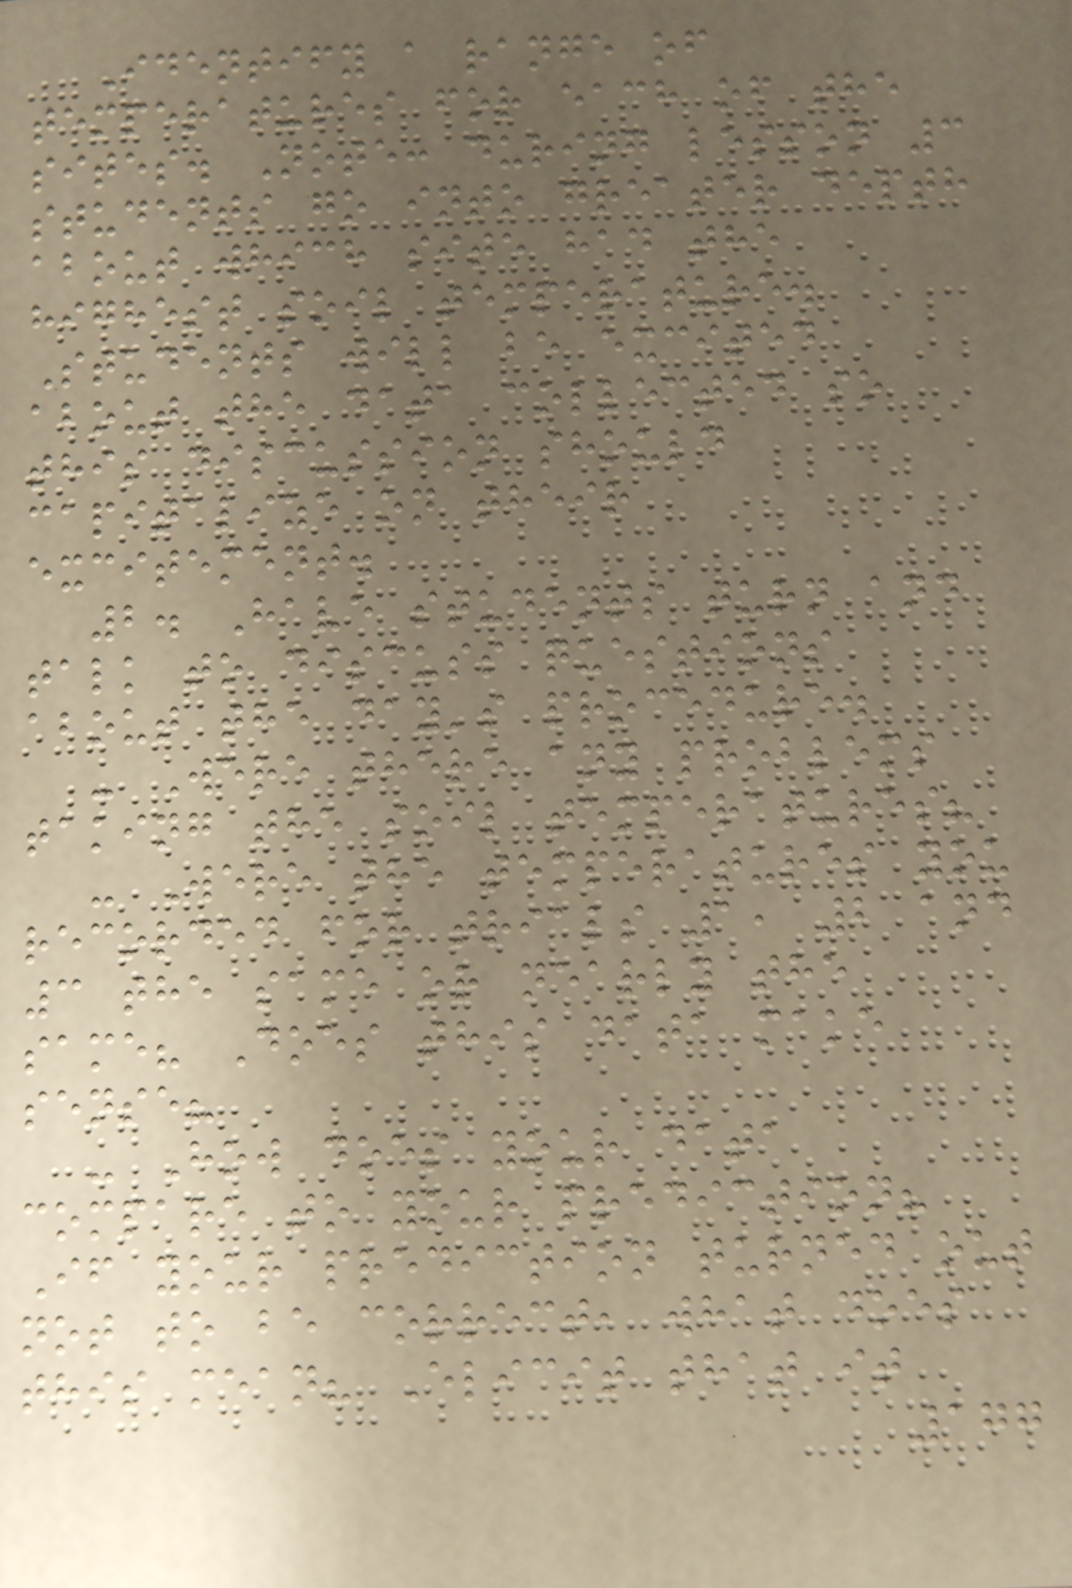Identify a range of
temperatures for each of the
sites. Note: during lesson 3
students go into greater depth
about which site had the
highest soil temperature.
Students will be excited
about the data collected so
this discussion should
capitalize on their
excitement.
2. Have students turn and
talk to discuss questions
about the day's procedure.
- Were there any problems
taking the soil temperatures?
- Were the temperatures you
recorded for trials 1, 2 and
3 the same or nearly the
same? Does this data make
sense?
- How does your data
compare to your prediction?
If your prediction turned out
not to be correct, what does
this mean? Elicit that it
177
